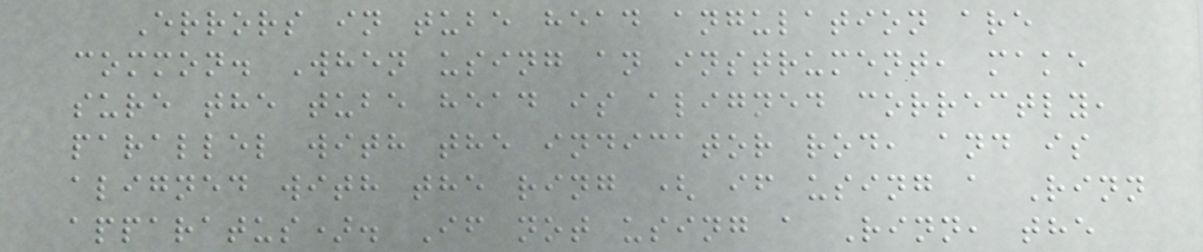Errors in tube head angulation are
common. When using an instrument, make
sure the tube head is aligned correctly,
parallel with the indicator rod, and is
aligned with the ring ( if using a Rinn
apparatus). If not using a Rinn, the
